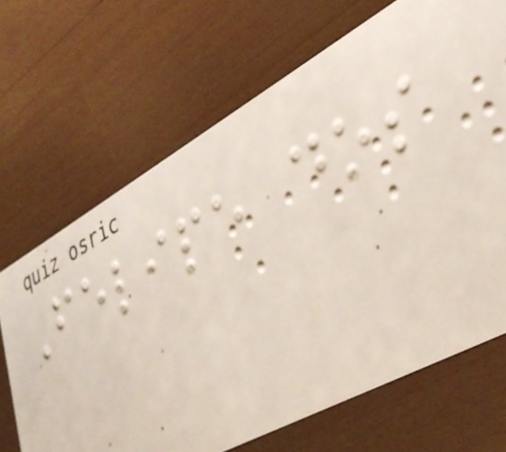Felipe dos
